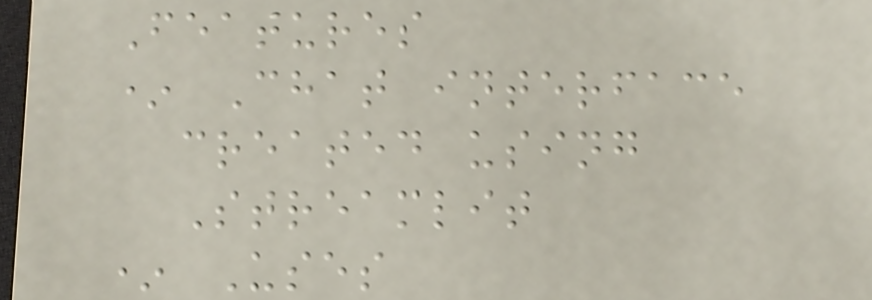Features
* Chat interface
created using
Streamlit
* Uses
